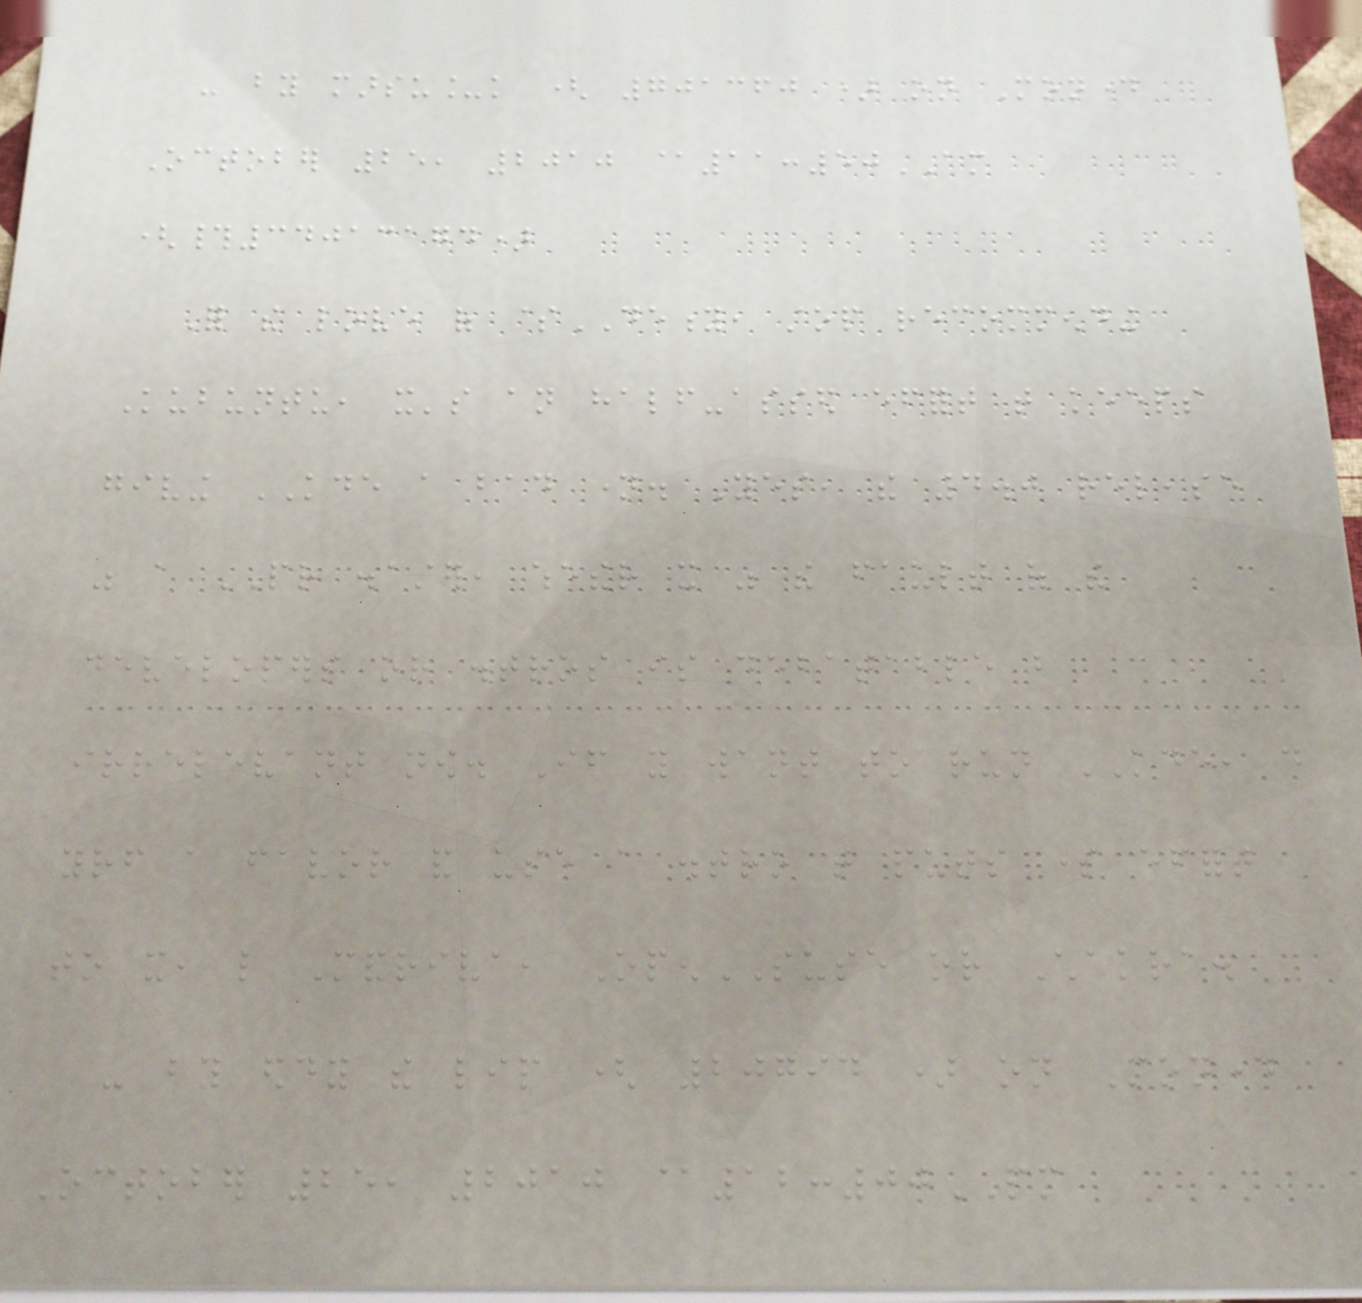- by marsu_k ( 701360 ) on Monday
October 25, 2010 @11:50AM
(#34013174)
For the love of $DEITY, stop recommending
Kubuntu, it's an half-assed effort that keeps
giving KDE a bad name. Yes, the 4.0 release
was a PR disaster, whether it was the fault of the
developers or distros is debatable but
irrelevant now. If you want to run KDE, do
yourself a favor and use a distro that puts some effort
to it, like Mandriva, OpenSUSE or Chakra.
- by eddy the lip ( 20794 ) on Monday
October 25, 2010 @12:00PM
